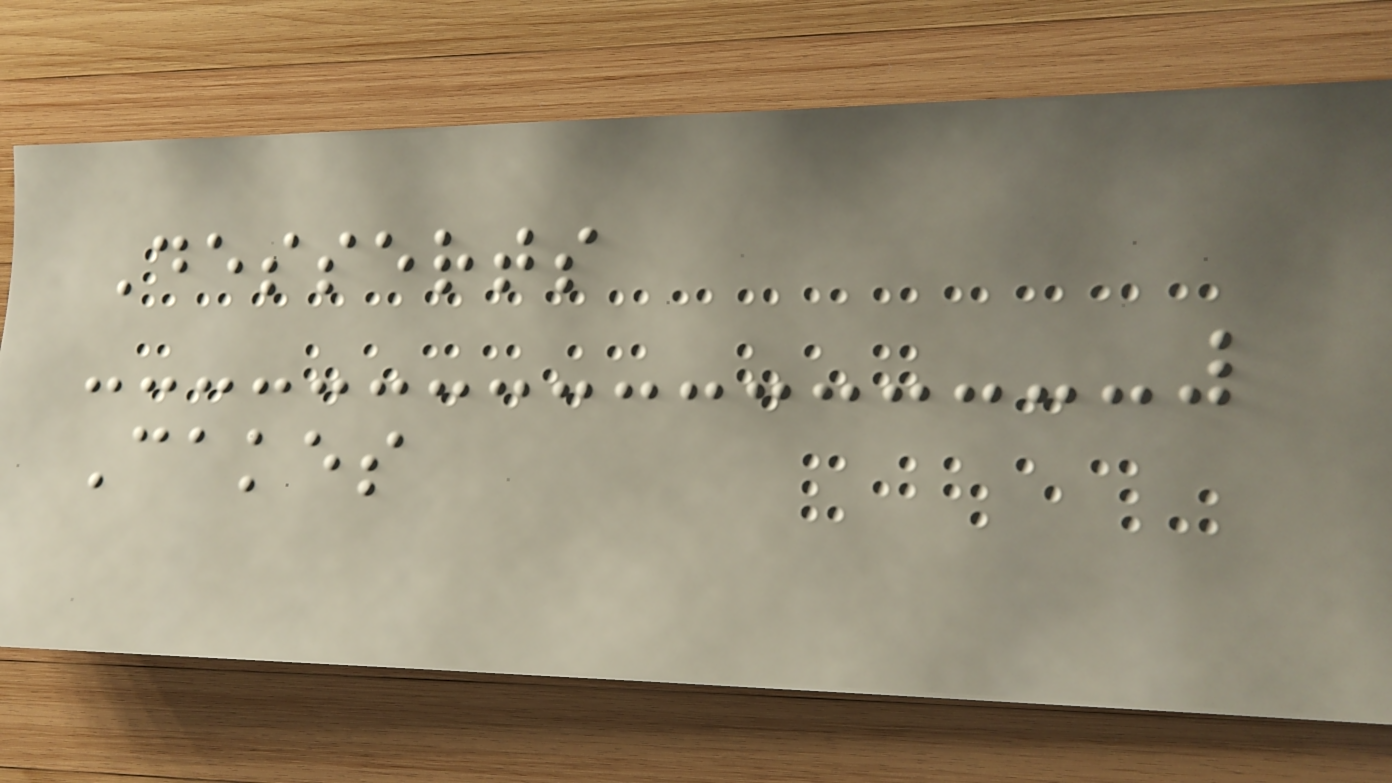Desserts
Cakes
